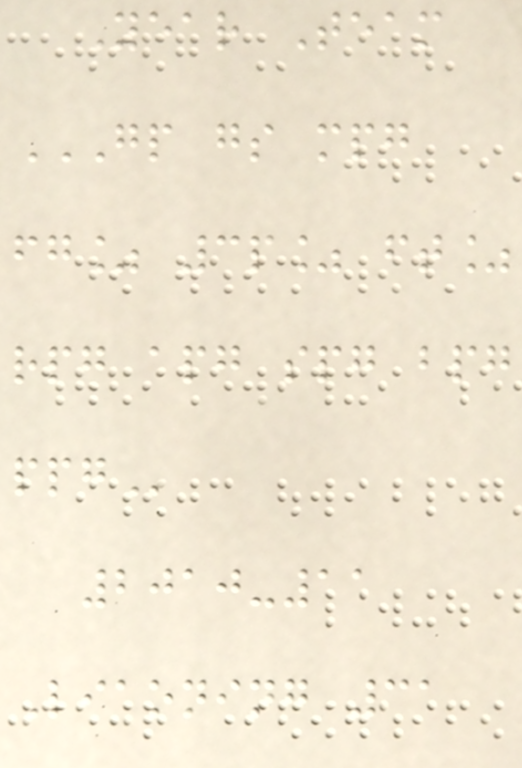Year Team
GP GS MPG
FG% 3P% FT%
RPG APG SPG BPG
PPG
2010-11
Liaoning 31
